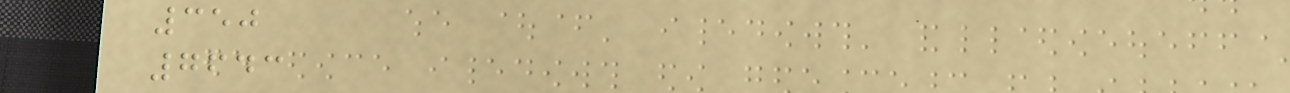350
7643
